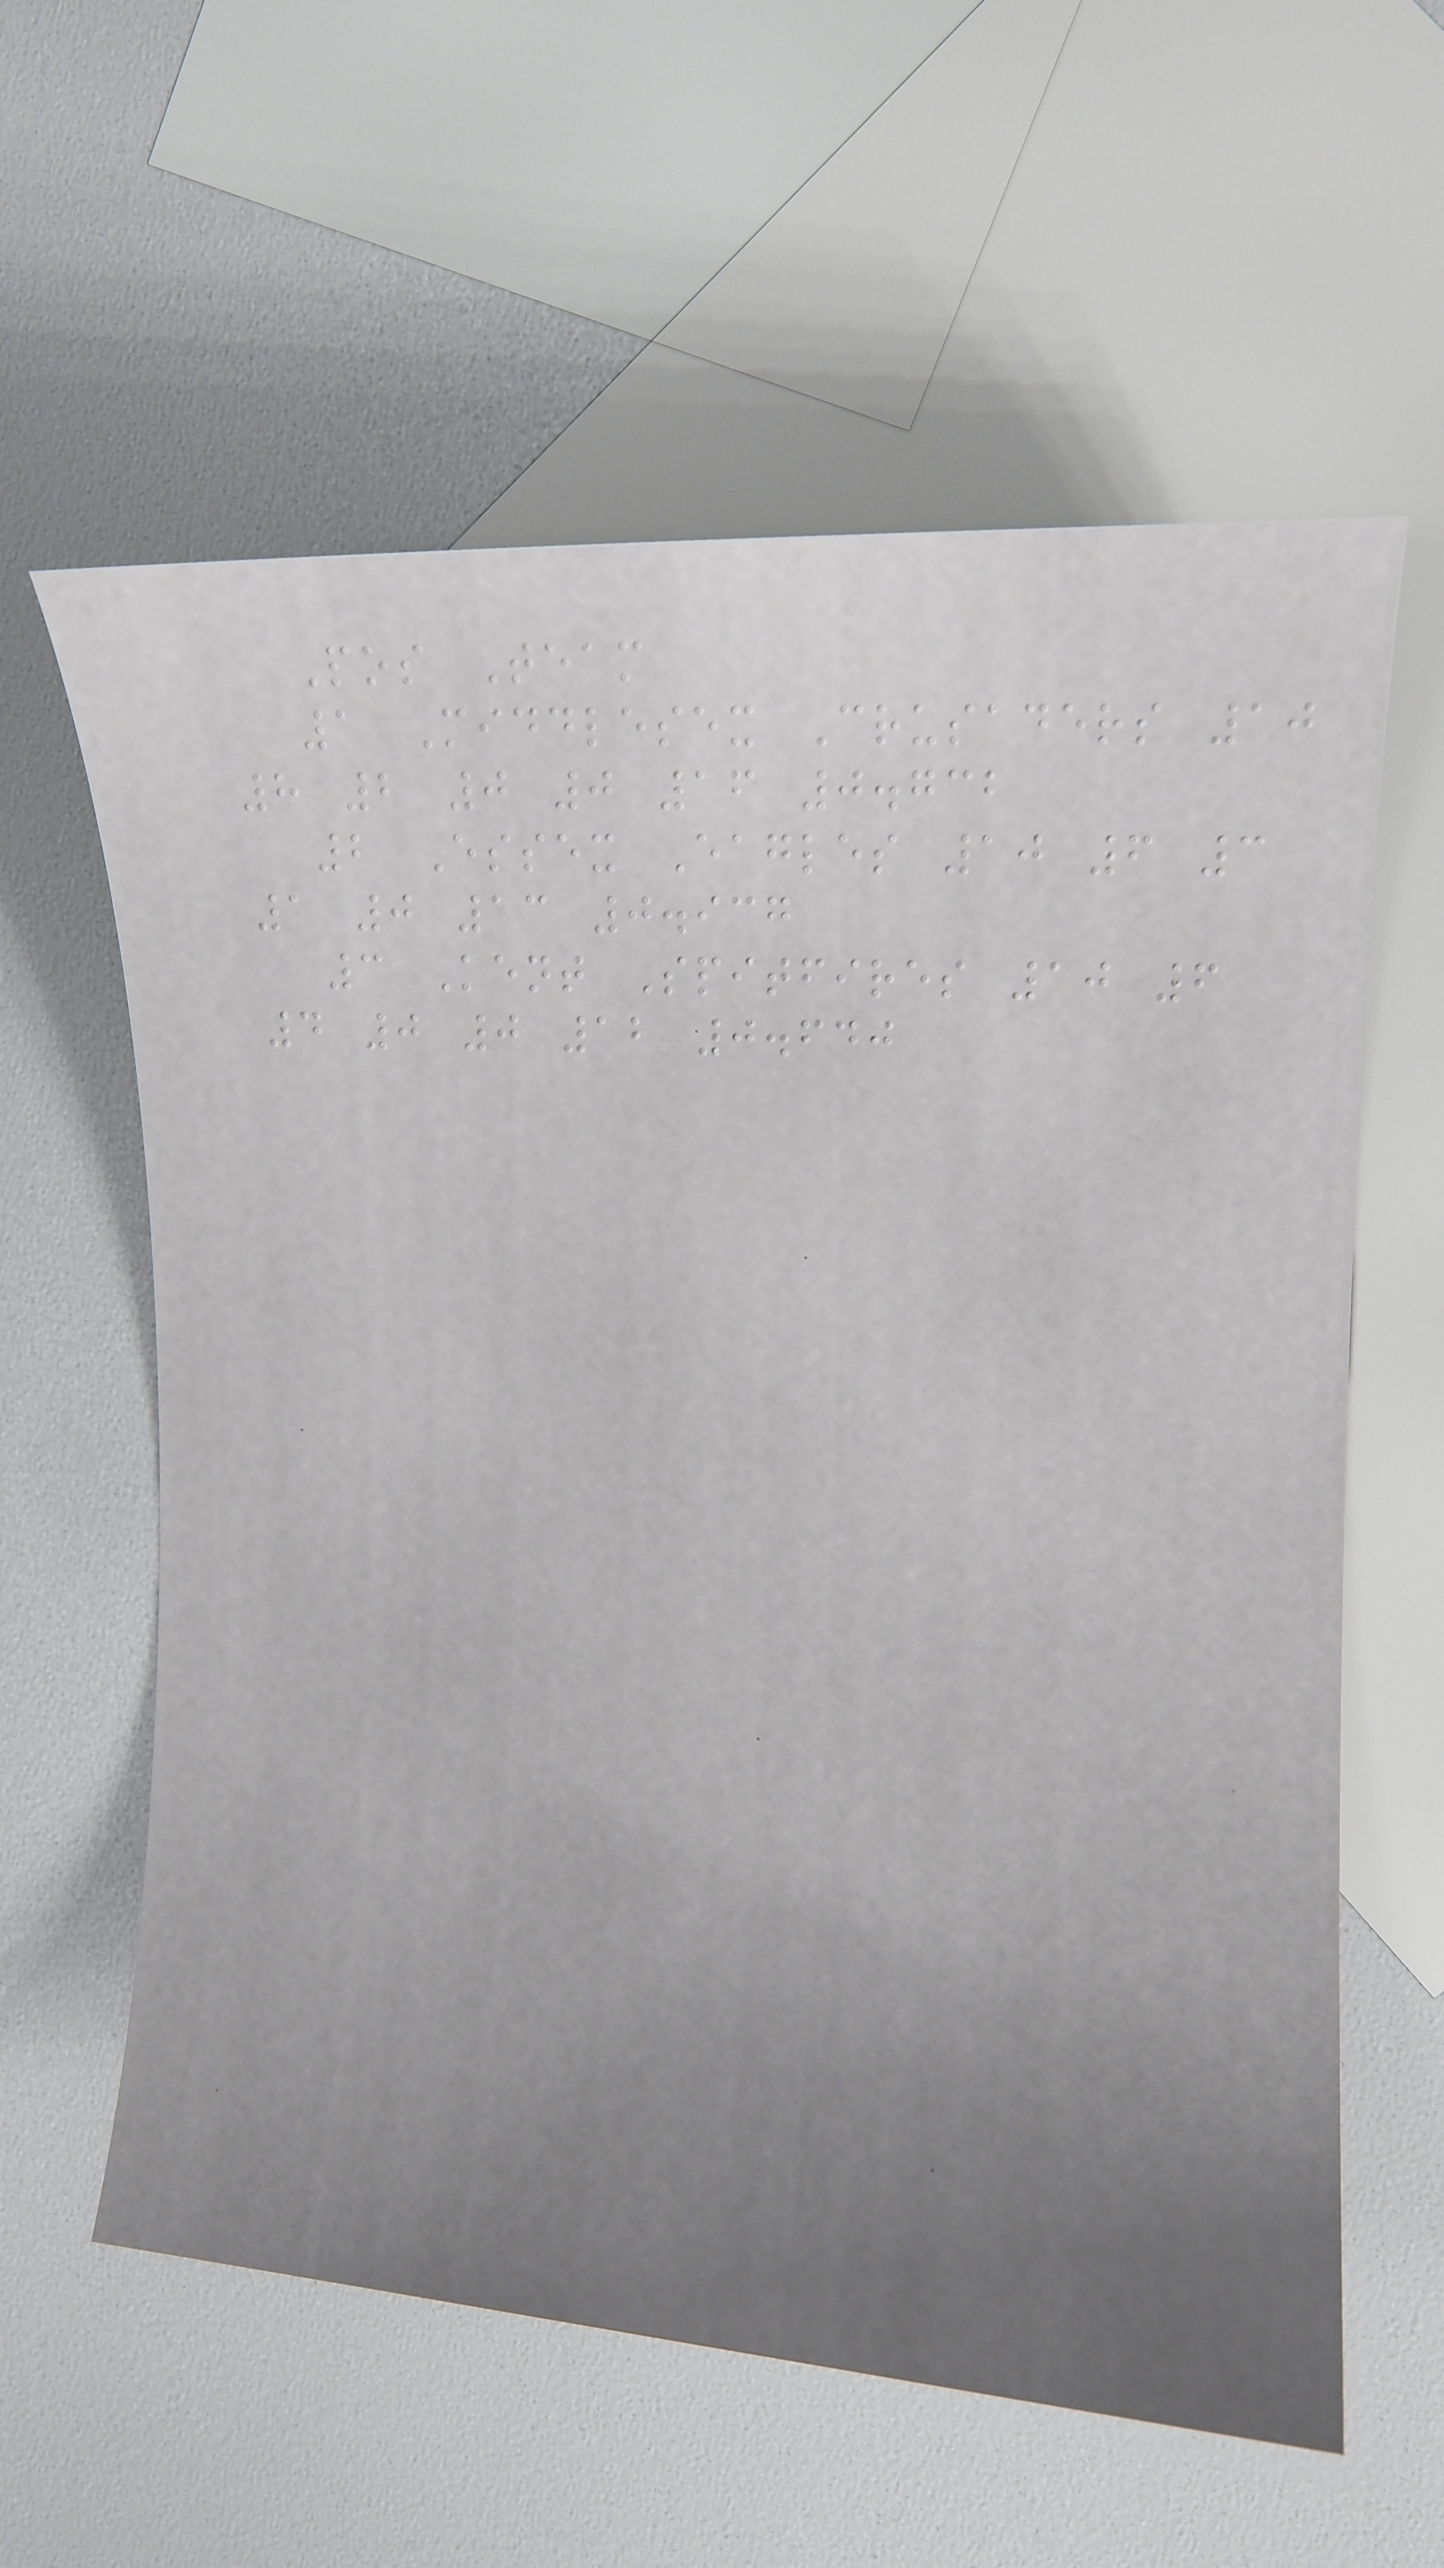Pos Team
1 Middlesex Crusaders 10
8 2 0 0 16 0.732
2 Essex Eagles 10 6 3
1 0 13 0.937
3 Kent Spitfires 10 6
4 0 0 12 0.640
